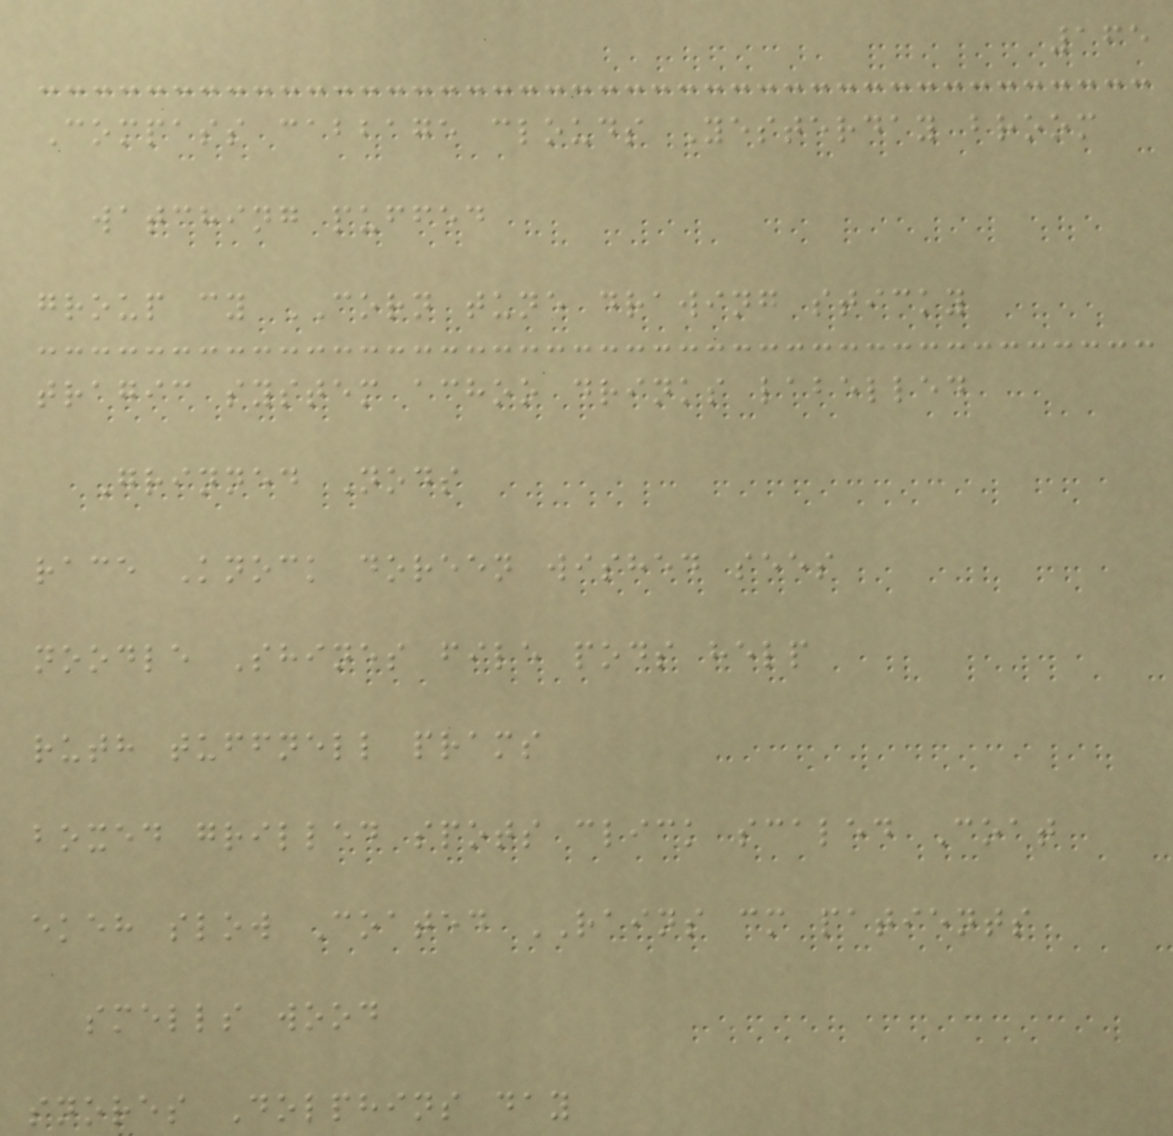165
Compass cabbage clouds Yesterday broom
watching puffed
group cy CORN tune drawing sticky
tragic system achoo drinks labelled
Grinned Nods
race Knock doreen wished sees
noodle Shines file pods help
ruth tuffnell prams
boxed grilled spots click scaled Coat
ekeh slow Coated RAINS cm patients
smells wood
snores Dolphins day
